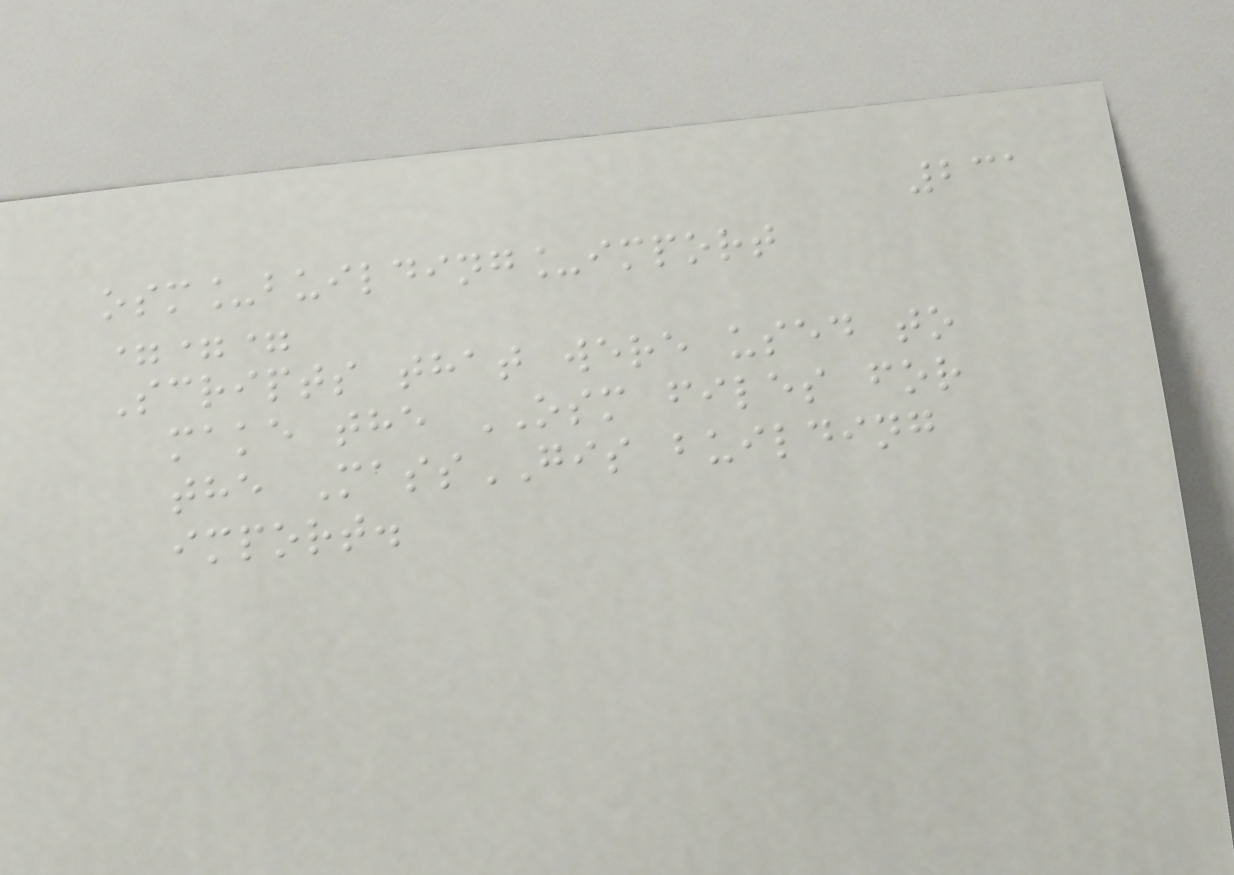231
osm_building_import
===
Scripts that were used to
make the OSM files for
the MassGIS building
import.
